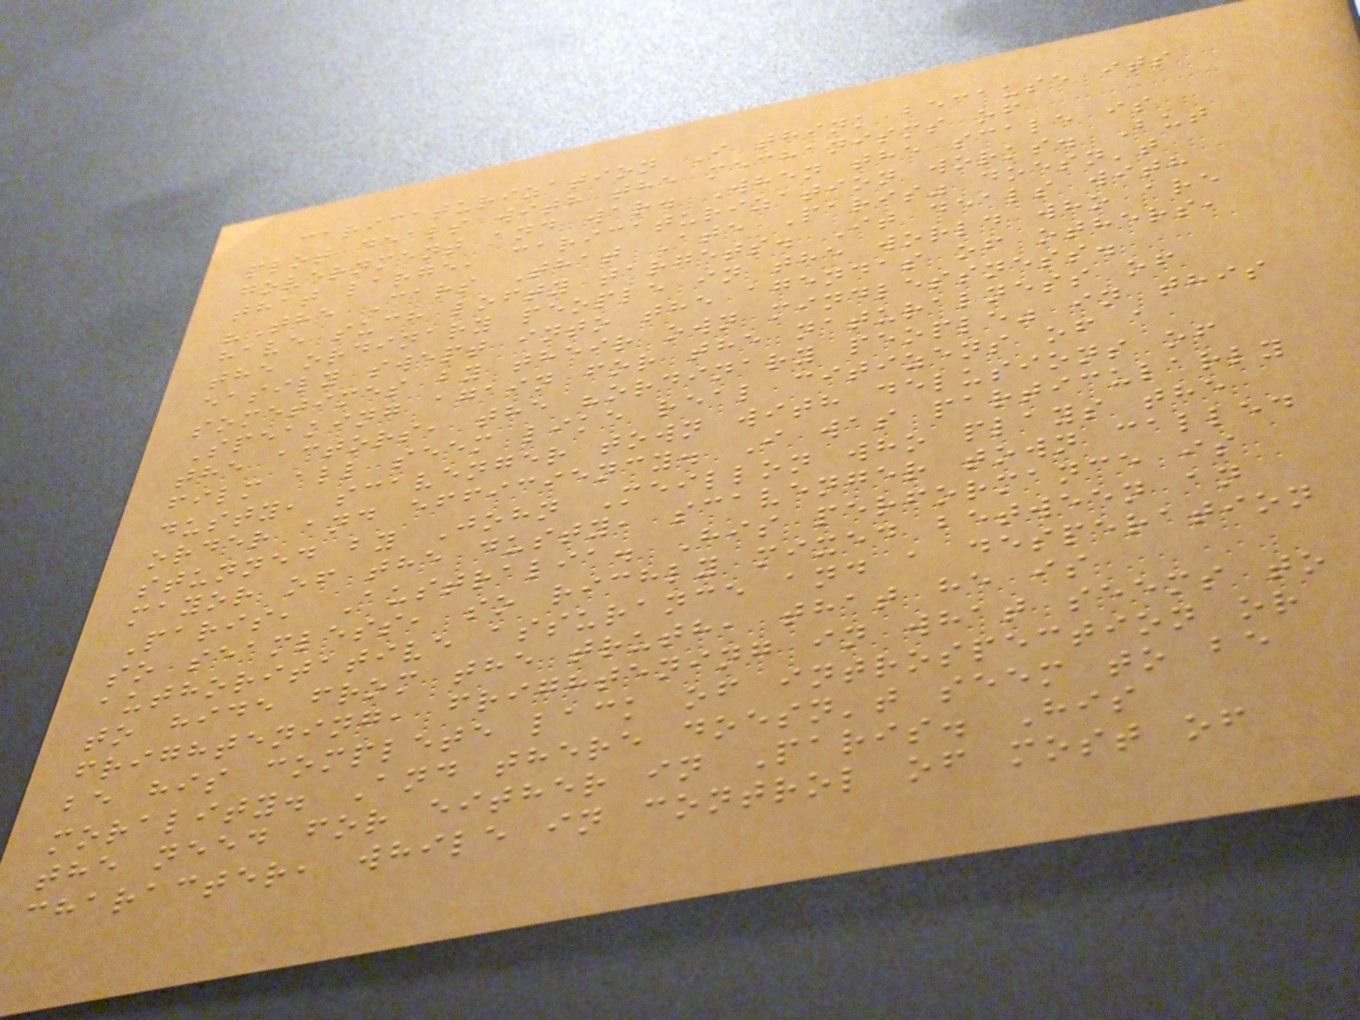caricaturization I think because its
plot deals with the mechanisms of
government and war. When the scale is
that large, caricaturization works. But
"The Cars That Ate Paris" doesn't
have such lofty targets. It deals with
the ordinary people in the world who are
easily swept into the agendas of others,
sometimes by their own mindlessness.
Speaking again for the naturalness of
the actors, the "ordinary people" in this
film all seem like real citizens of a
dusty, scavenger town with delusions of
order and efficiency. I was particularly
stunned by John Meillon who plays the
mayor of the dusty, scavenger town called
Paris, Australia. His performance is
so seamless, so richly mixed between an
authoritative assurance and a desperation
to hide from the truth, that he is
frightening, frightening in what seems to
be his complete lack of introspection or
morality. And there doesn't seem to be
the need for either in Paris. His
character, while in control of most of
